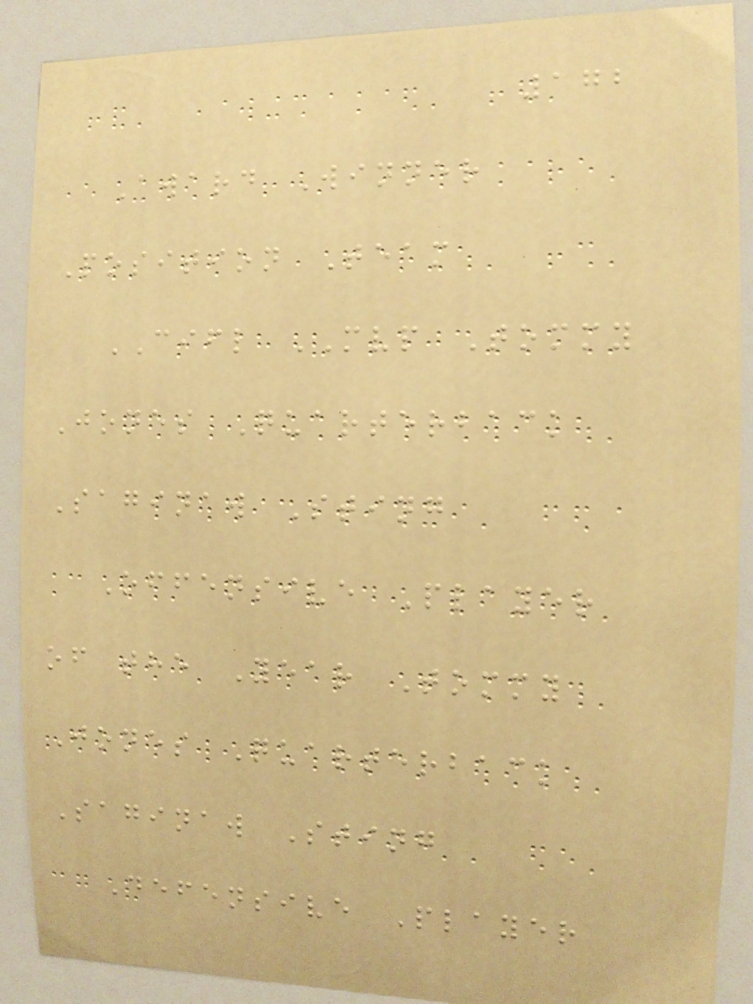172
Award Winner
Position Team
CIFL MVP Tommy
Jones Quarterback
Saginaw Sting
Offensive Player
of the Year Tommy
Jones Quarterback
Saginaw Sting
Defensive Player
